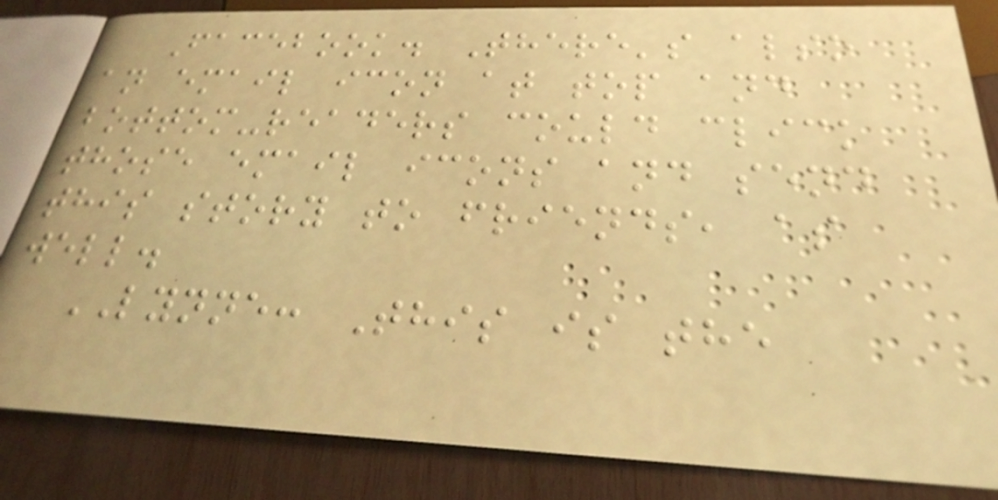Facebook. There's also
an email icon at top and
bottom-readers could click
those email icons and send
this story to friends, as
well.
LYNNE: This is the
